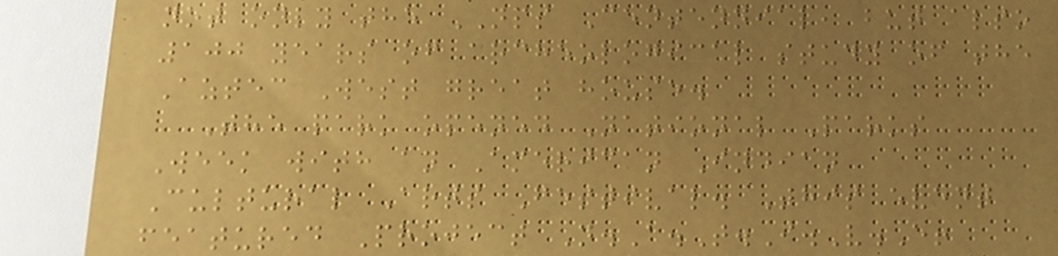not only the NPS Centennial, but also
100 years of archeological study of the
Aztec West great house.
The park opened National Parks
Week with an American Indian
Cultural Arts Festival. This event
featured Project N.A.T.I.V.E!
